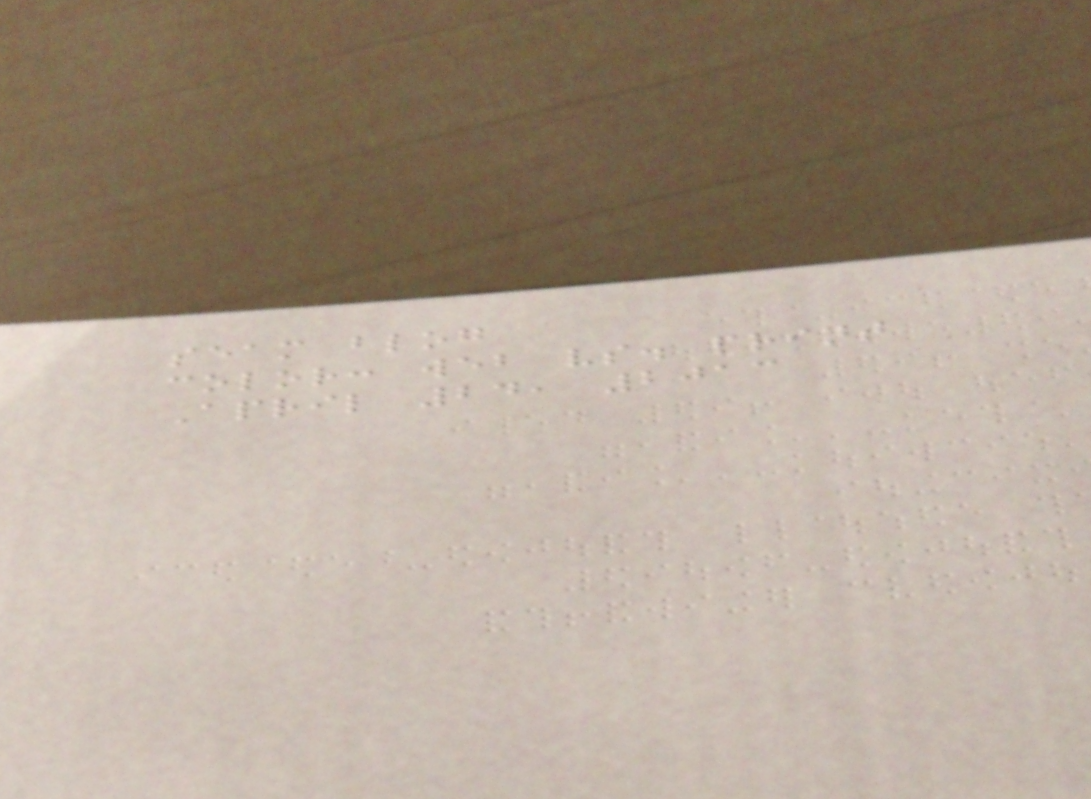seam blog
color: web vs. print
April 24, 2013
